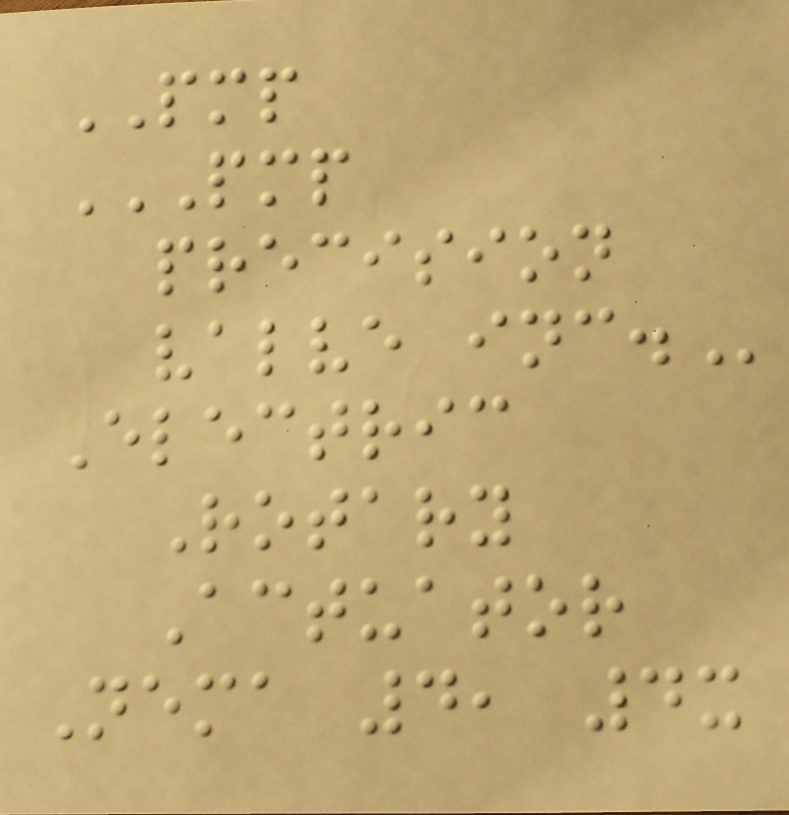PMP
PMP
PRECISION
VALVE INC.
Electric
Rotary
Actuator
Nema 4, 4x
